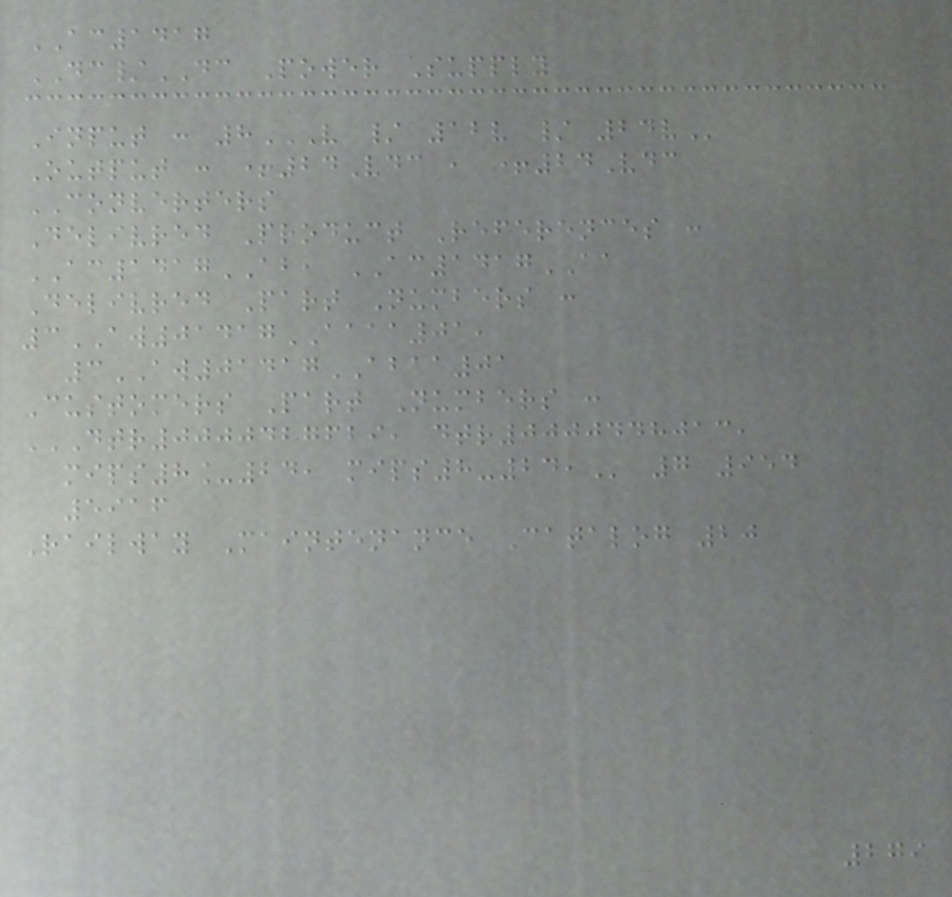AC1417
DC/DC Power Supply
Input : 8V / 12V / 24V
Output : +24Vdc , +24Vdc
CONVERTERS
Delivred Product References :
AC1417AB, AC1417AA
Delivred Part Numbers :
3AW01417AAAA01,
3AW01417ABAA01
Customers Part Numbers :
DTR0000427629, DTR0000448013,
MIPS8_24, MIPS8-24, 7 954
5916
Railway Maintenance Catalog 20
279
